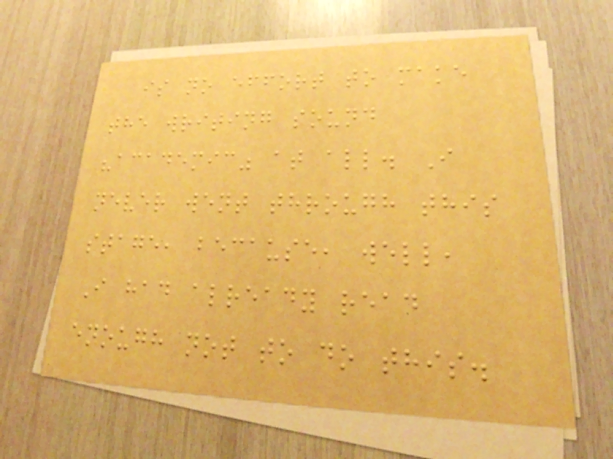is no effort to make
the writing sound
"academic" at all. I
never went through this
stage, because, well,
I had already read
enough not to do this.
